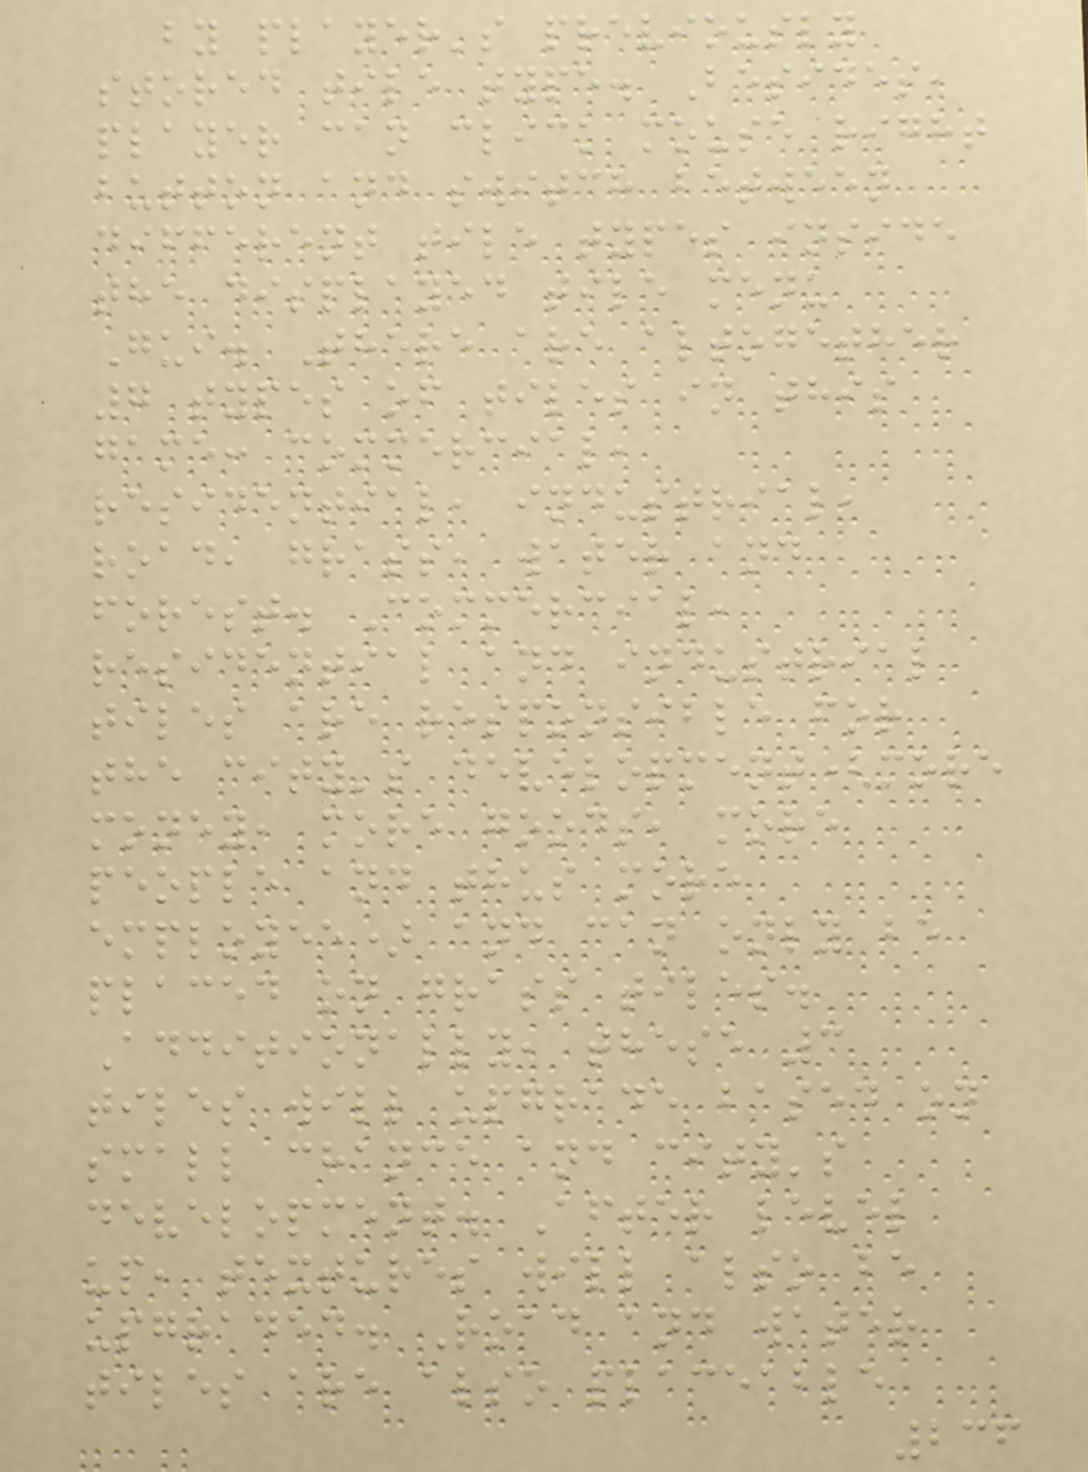by player's previously
stored tile type. Besides,
player can click mouse right
button and switch between
different tile types inside
the displayed tile menu
Gui. There are altogether
7 types of tiles in this
game: commercial,
residential, industrial,
road, grass, water and
forest. Commercial,
residential and industrial
tiles are responsible for
the city's development(more
money, more goods, more
people and thus more
employee) and can only be
placed on grass tiles.
Additionally, these 3
tiles will upgrade based on
small chance and city's
development. After level
up, textures will also be
upgraded. Road and water
tiles are also placeable
236
